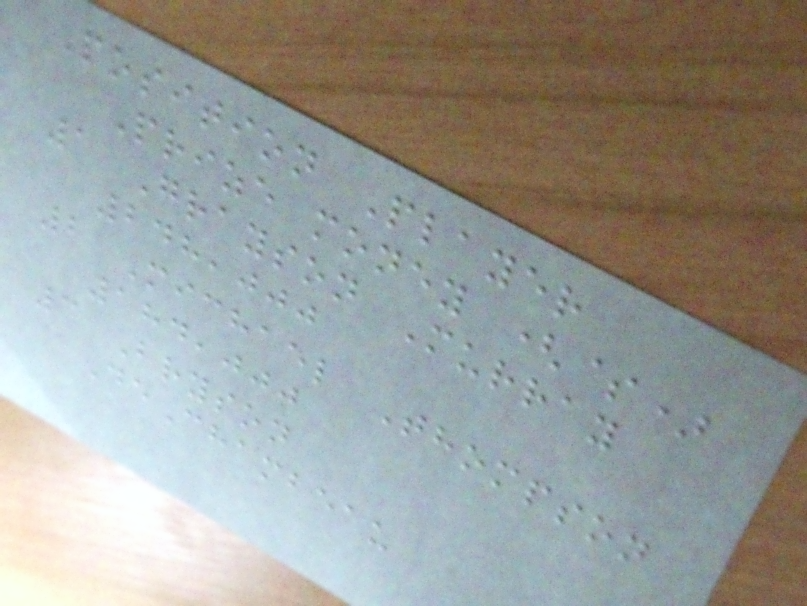Position Player
Prize money ($)
1 Grayson Murray
248,000
2 Michael Thompson
184,000
3 Bryson
DeChambeau
